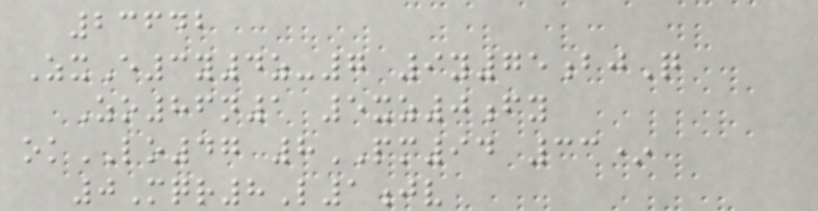23642
ZxE3y4z-7 9y75bjQ
Zo86n1 5xz0fy
okLO47 8PM94 33*
0Mqr8L1jv
